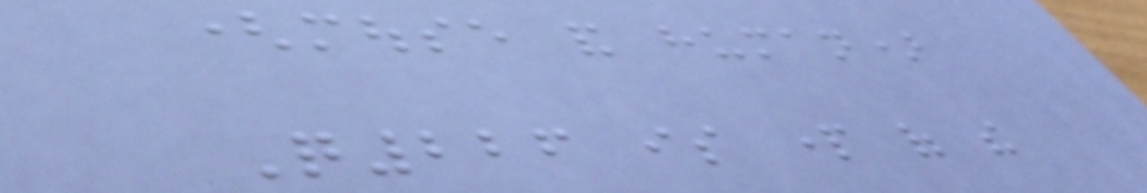(mouse and human)
Q226 is part of the
